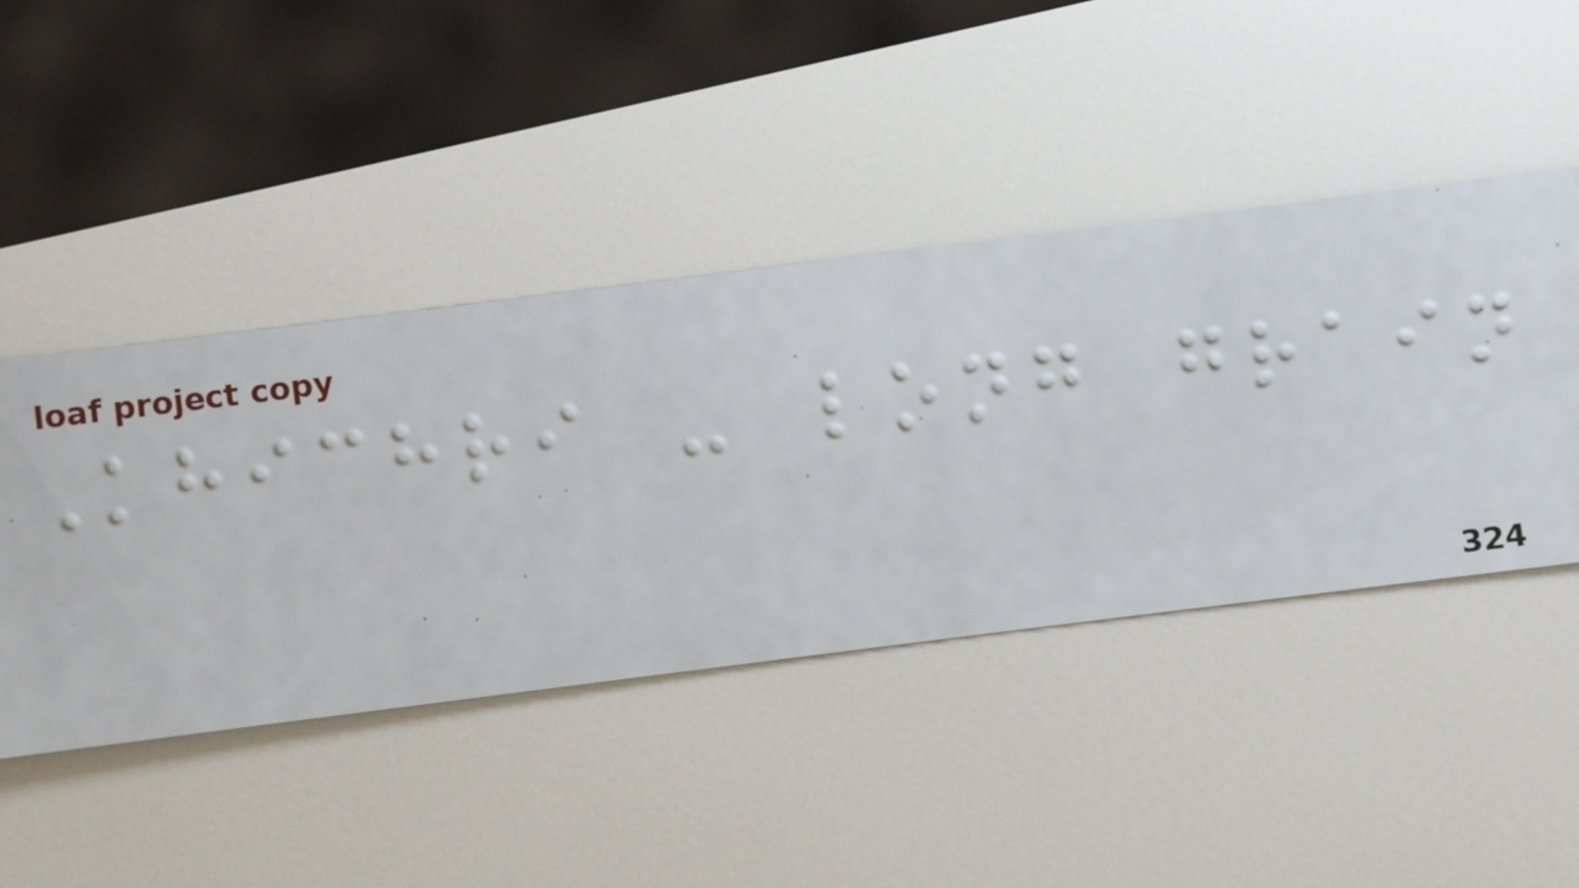Khichri - long grain
